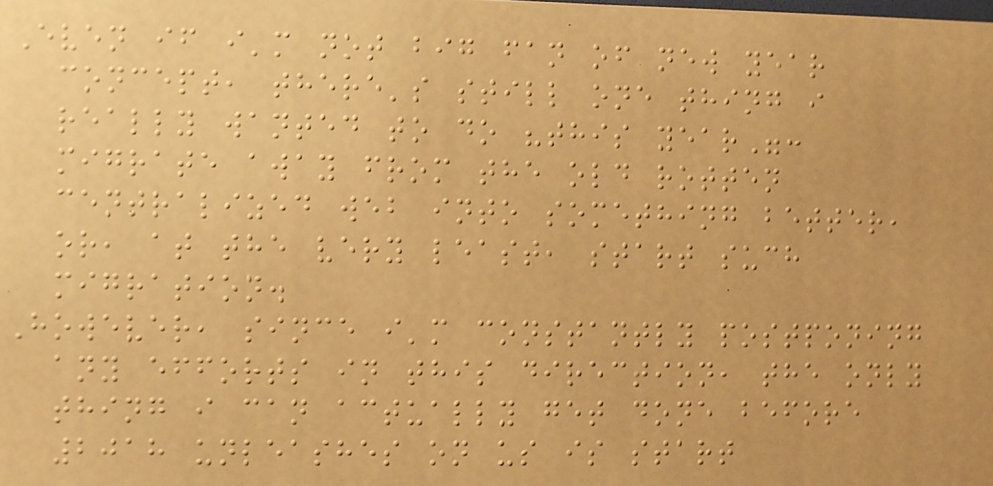Even if i'm not big fan of new year
concept, there's still one thing i
really wanted to do "this year":
migrate away from the old rotten
centralized web into something better,
or, at the very least, start such
migration.
However, since i'm constantly postponing
any efforts in this direction, the only
thing i can actually get done before
2018 unleashes on us is start
